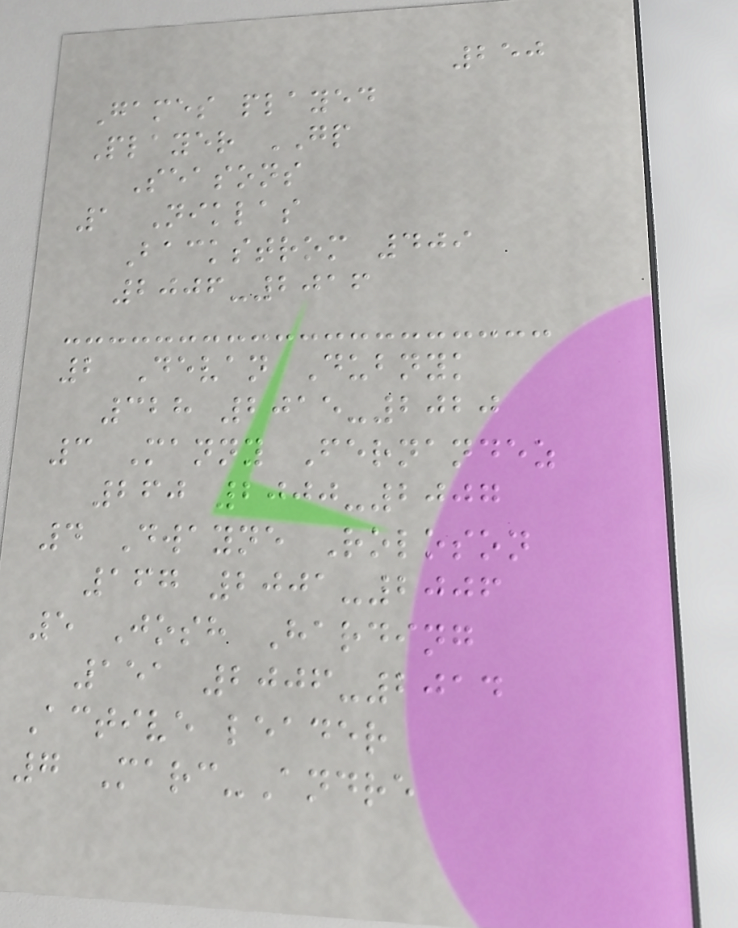250
Games played
Player GP
Seasons
1 Niklas
Backstrom 409
2006-2016
2 Devan Dubnyk
328 2015-2020
3 Manny Fernandez
260 2000-2007
4 Dwayne Roloson
167 2001-2006
5 Josh Harding
151 2006-2014
Active leader
7 Marc-Andre
